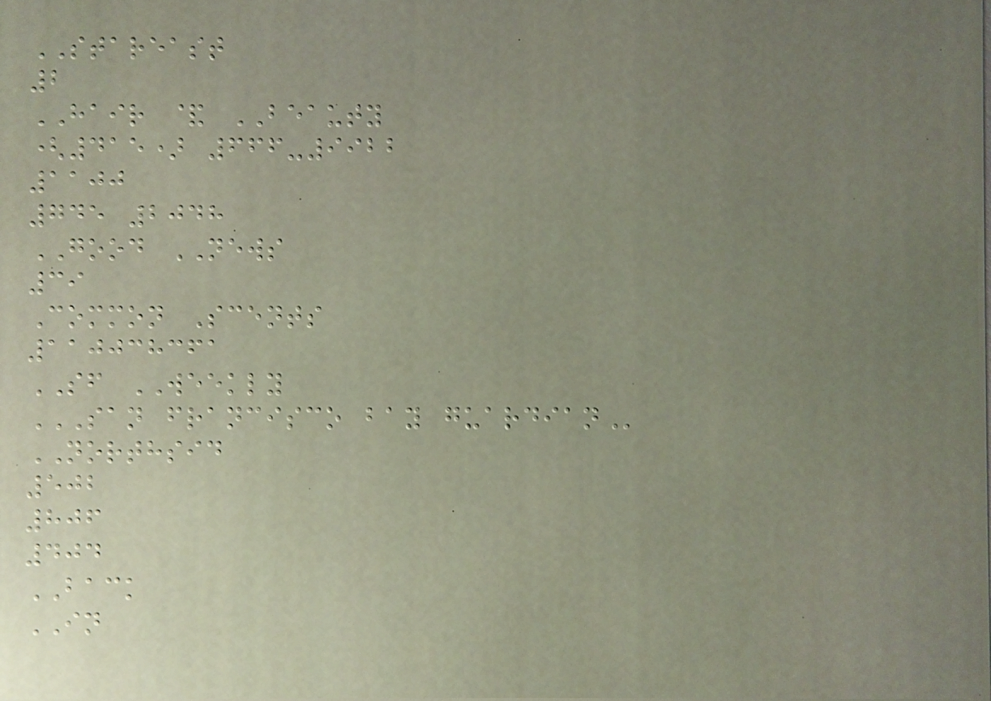STAREAST
2
HAIR & BEAUTY
(415) 666-9922
1100
745 2048
GOOD NEWS
39
Common Scents
110038361
SF WEEKLY
SAN FRANCISCO BAY GUARDIAN
NORTHSID
502
806
404
BACK
IN
